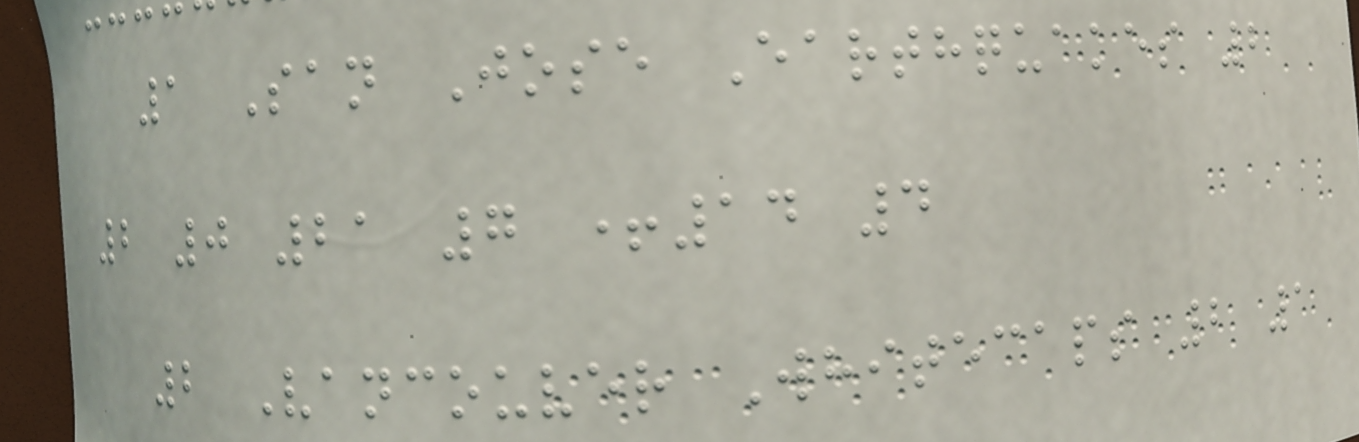1 San Jose Earthquakes 2
2 0 21 7 +14 4
2 Vancouver Whitecaps 2 1
